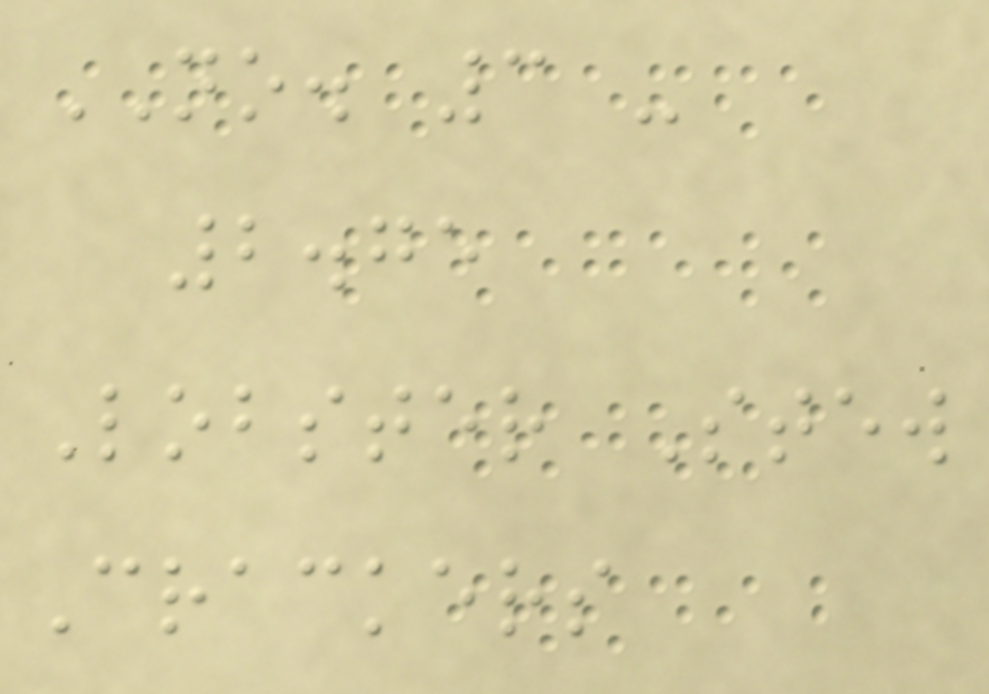NO. 3 -
2.75
Lobster Stew
Crackers
